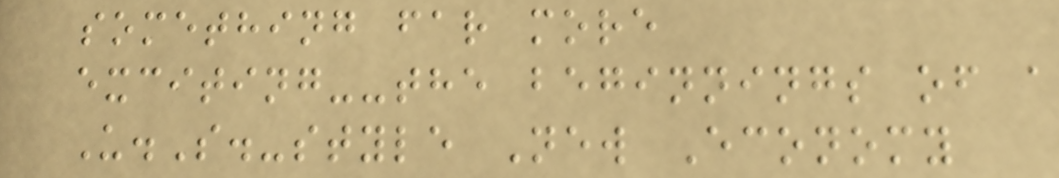something far more
exciting--the beginnings of a
U.S.-style New Economy
